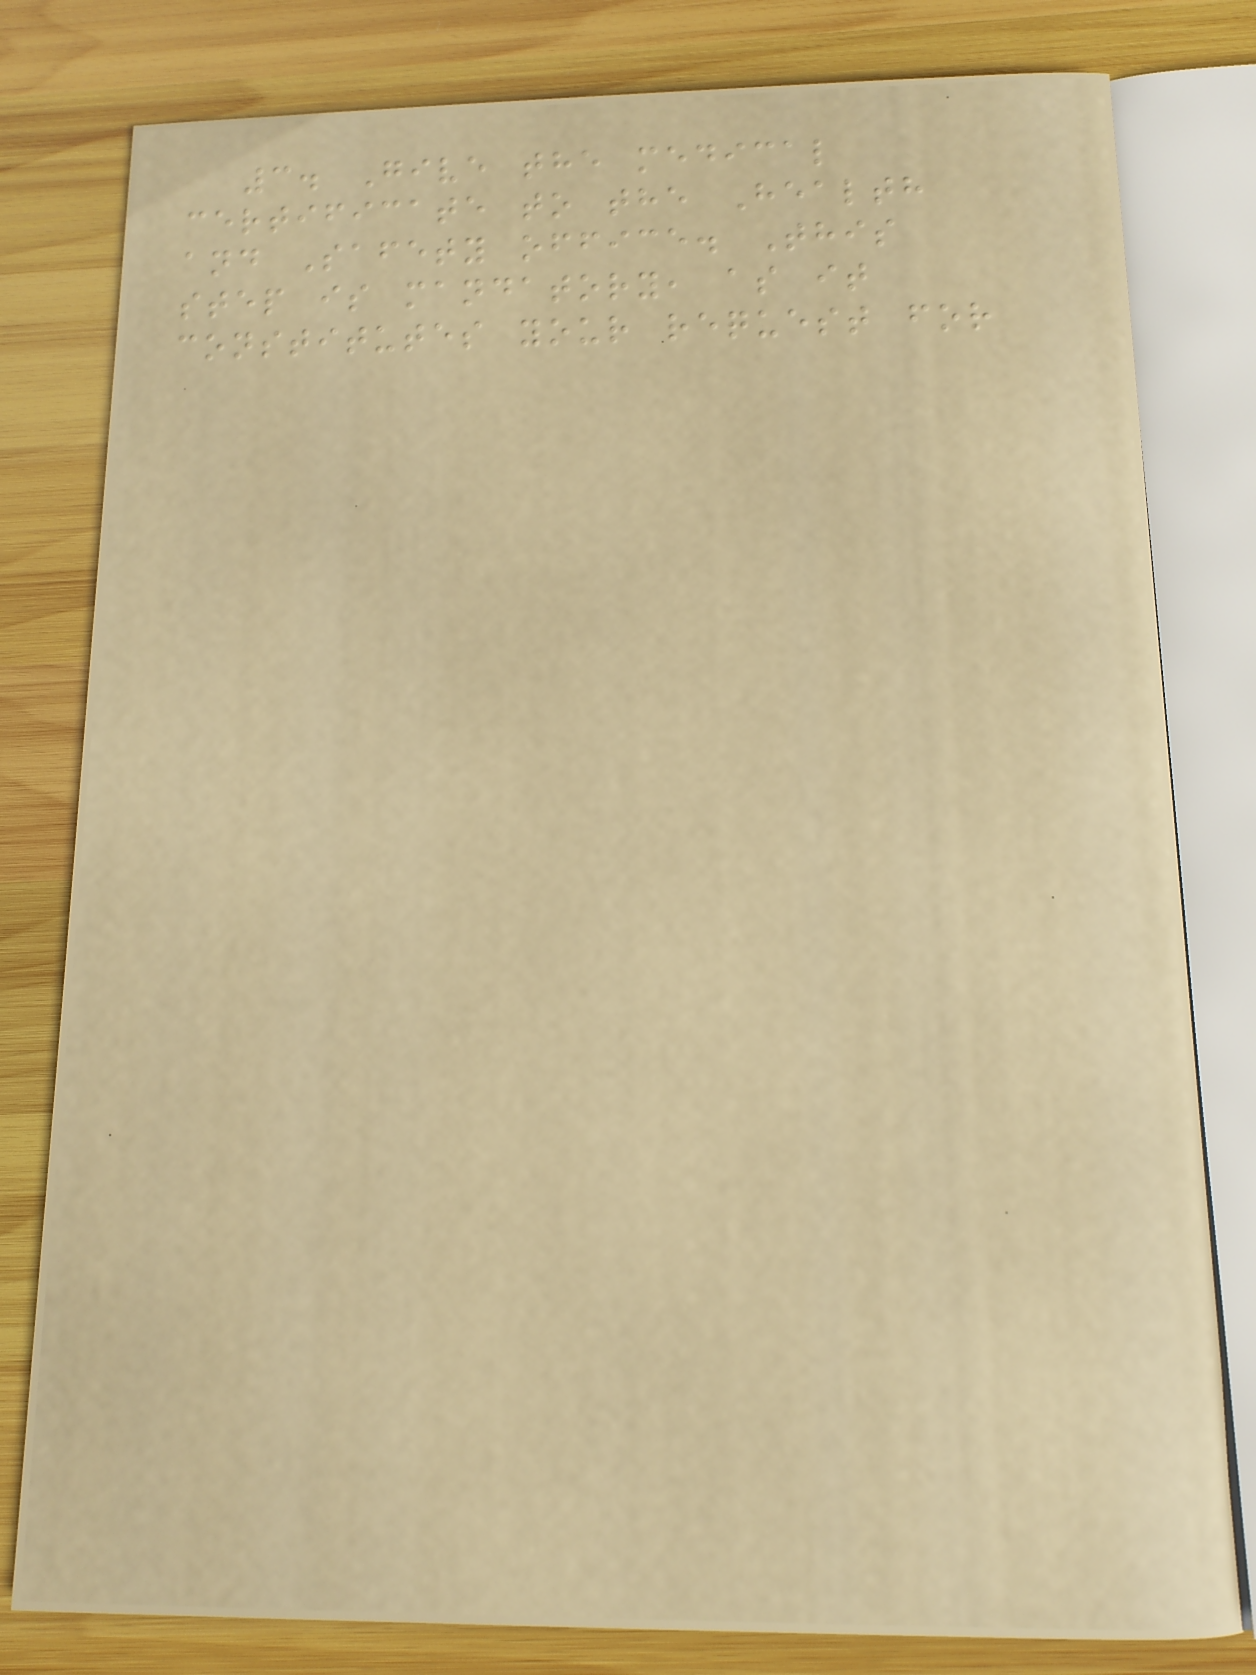3. Give the medical
certificate to the Health
and Safety office. This
step is mandatory, as it
constitutes your request for
